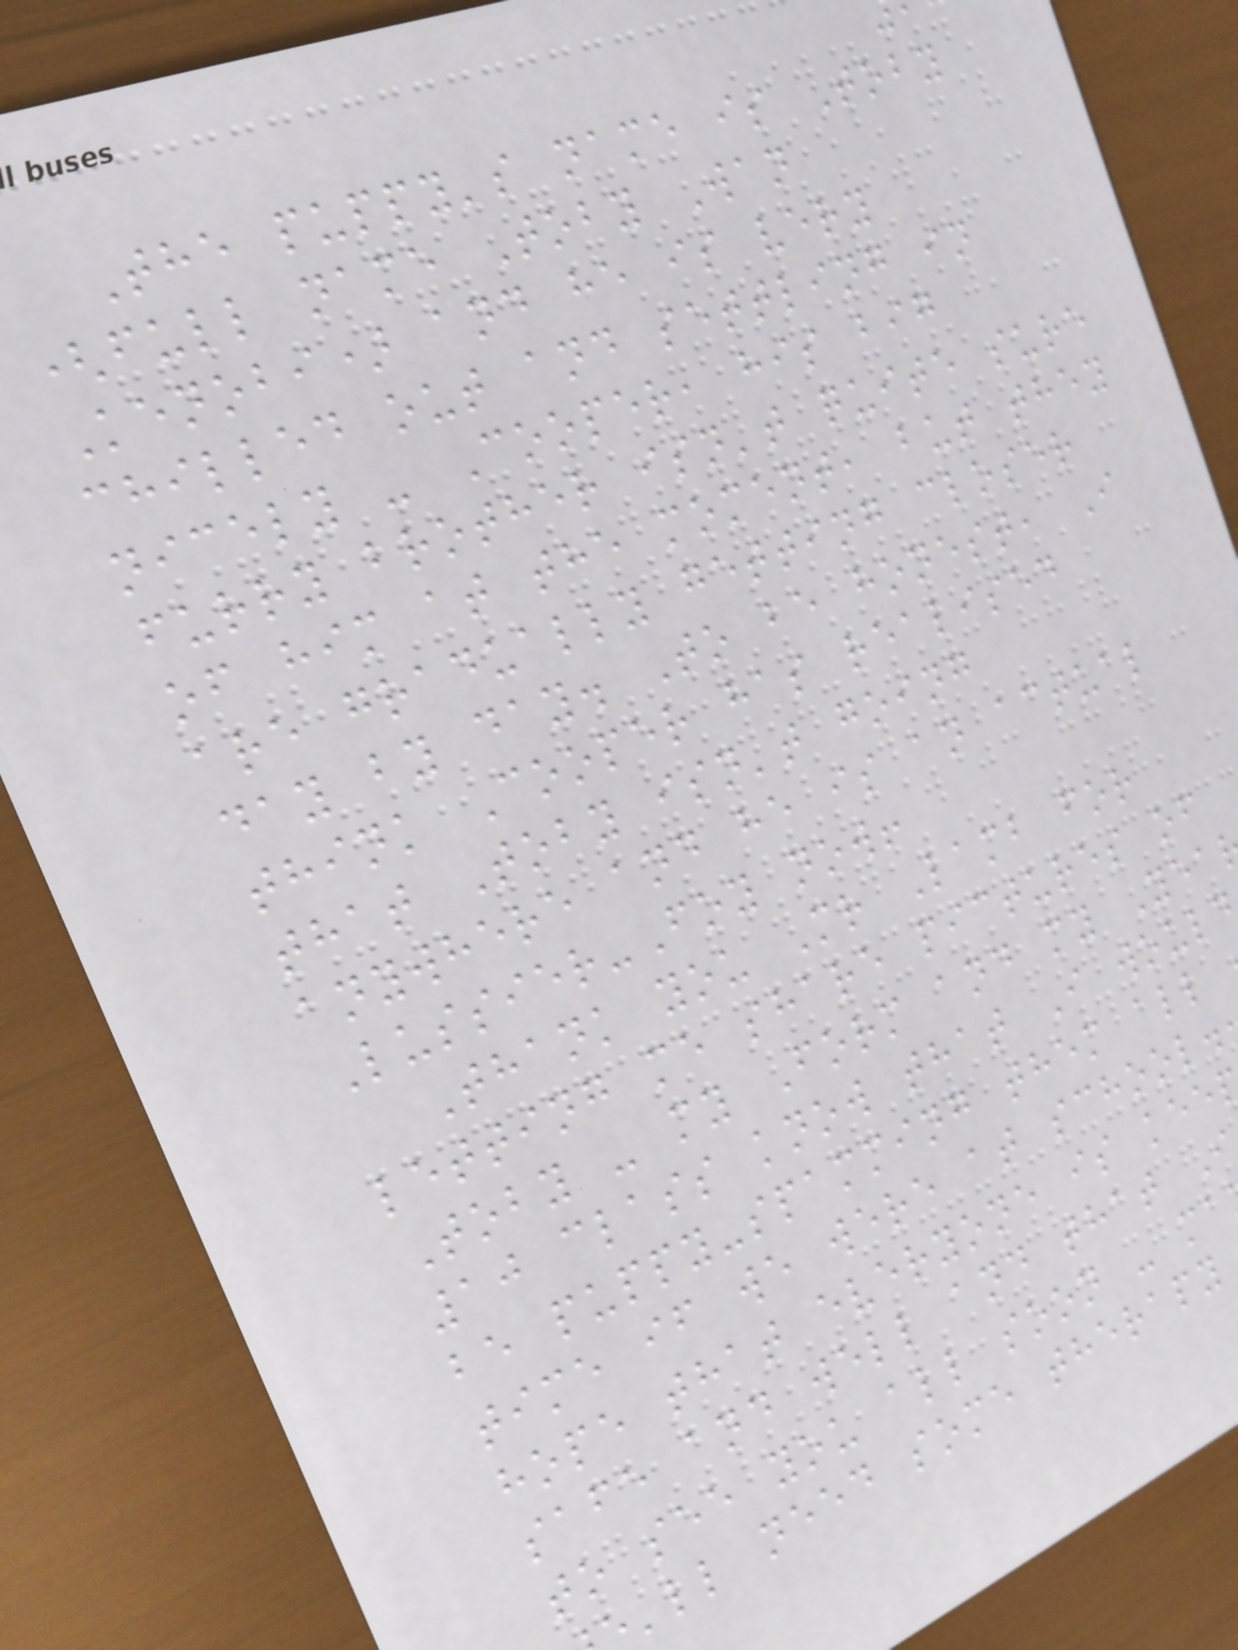The puppy's name is Toby
(full name Toby Wan
Kenobi) and he is very
chilled out and settling in
nicely - Cooper, his big
furry brother isn't quite sure
of him at the moment, but they
are gradually getting closer
day by day. To be honest, I
think Cooper has realised
that Toby isn't going
anywhere and he is an actual
Lussier-Foy now!
Thank you Mr Lamb for
letting me share pictures of
Toby - my Form and my Yea
10 class know that I would
be puppy-spamming them all
time if we were at school.
hope that everyone is kee
safe and well and that I
to see you all soon - ma
'll need some therapy
